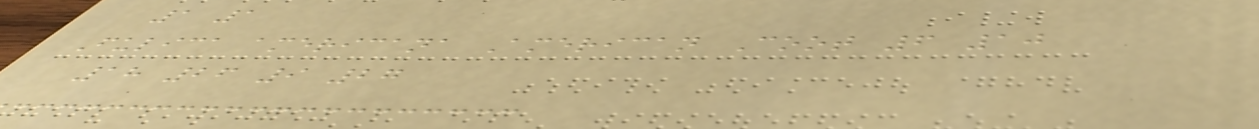1 1
Fulica americana American Coot 6 10
18 26 9 27
